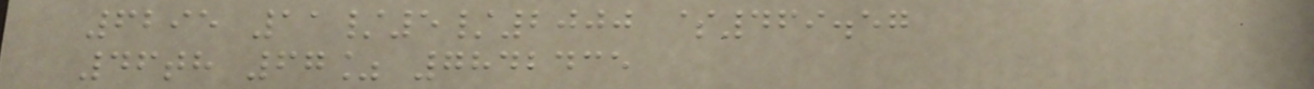6295 11/5/2000 $469.57
46th 67% 7842435
